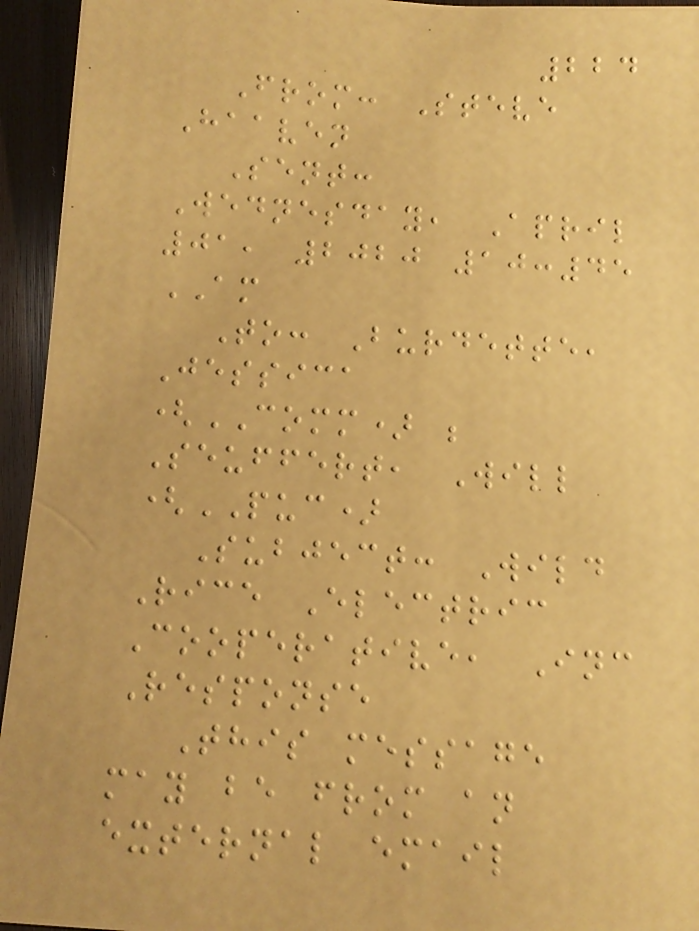224
From: Steve
Haaven
Sent:
Wednesday, April
01, 2020 10:45
AM
To: Burdette,
Jessica
(COMM) ;
Seuffert, Will
(PUC)
Subject: Wild
Rice Electric
Cooperative, Inc
Response
This message
may be from an
external email
